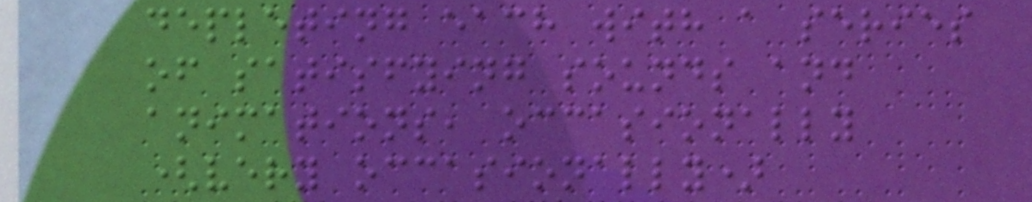depleting each with a series
of satisfying sounds and
animations, occasionally
(very occasionally)
